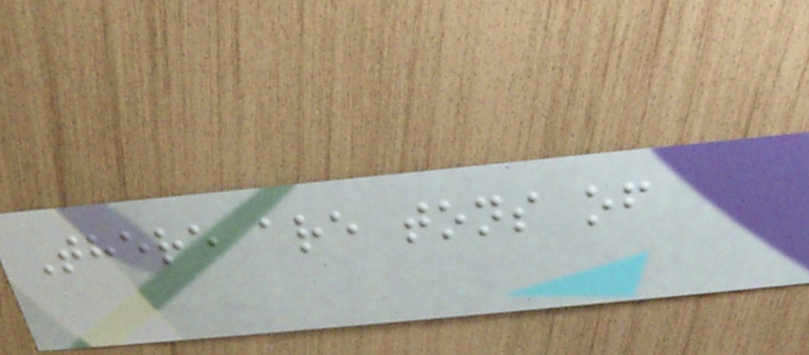There are tons of
